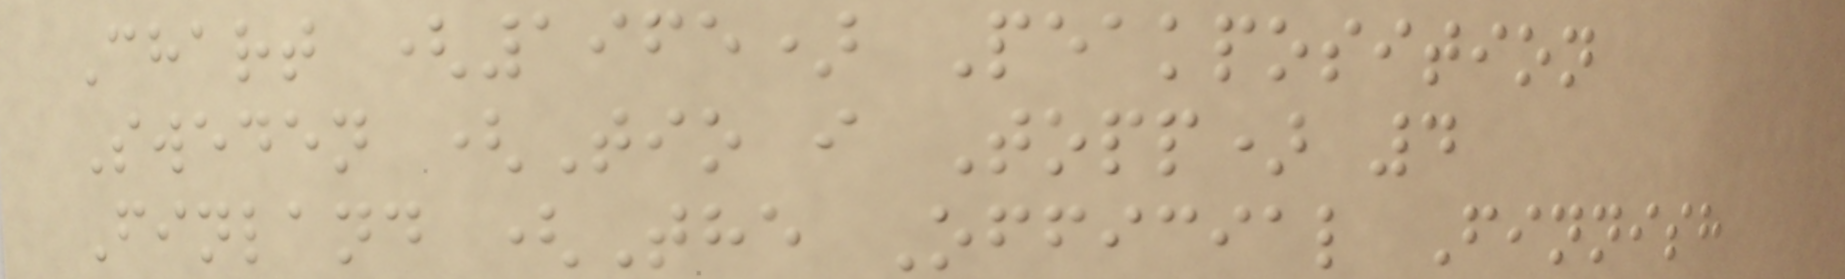Chart (1965) Peakposition
Sweden (Tio i Topp) 4
Finland (The Official Finnish
